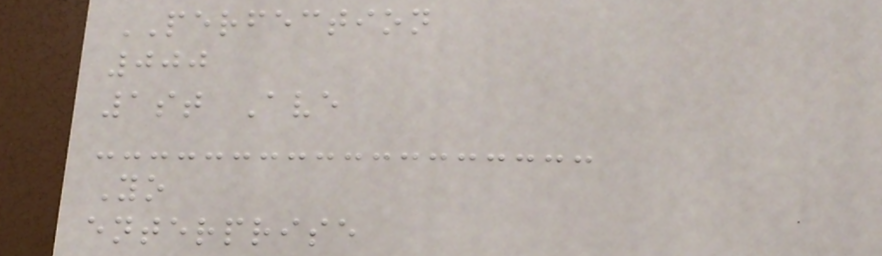PERFECTION
000
1st Ave
Yo
enterprise
